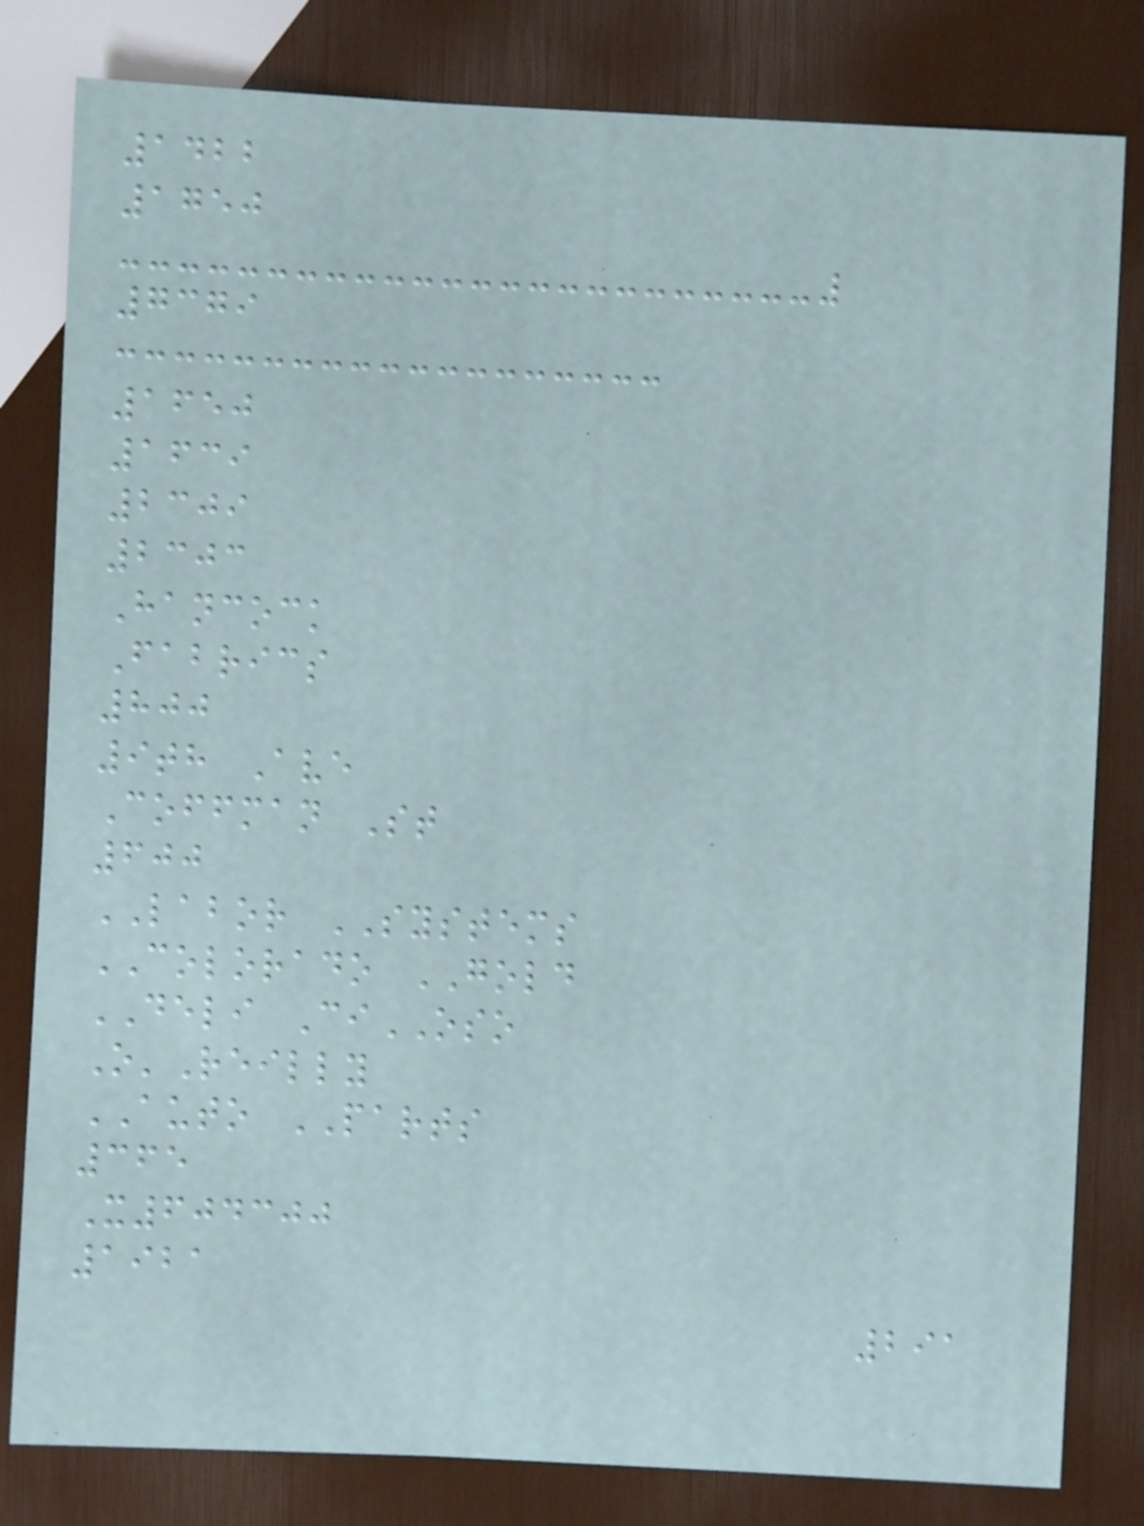1422
1750
7379
1650
1639
2309
2303
Hancock
Fabrics
800
9th Ave
Coffman St
600
LABOR SYSTEMS
COLORADO GOLD
DELI CiOSO
O'Reilly
AUTO PARTS
365
X604300
1921
291
